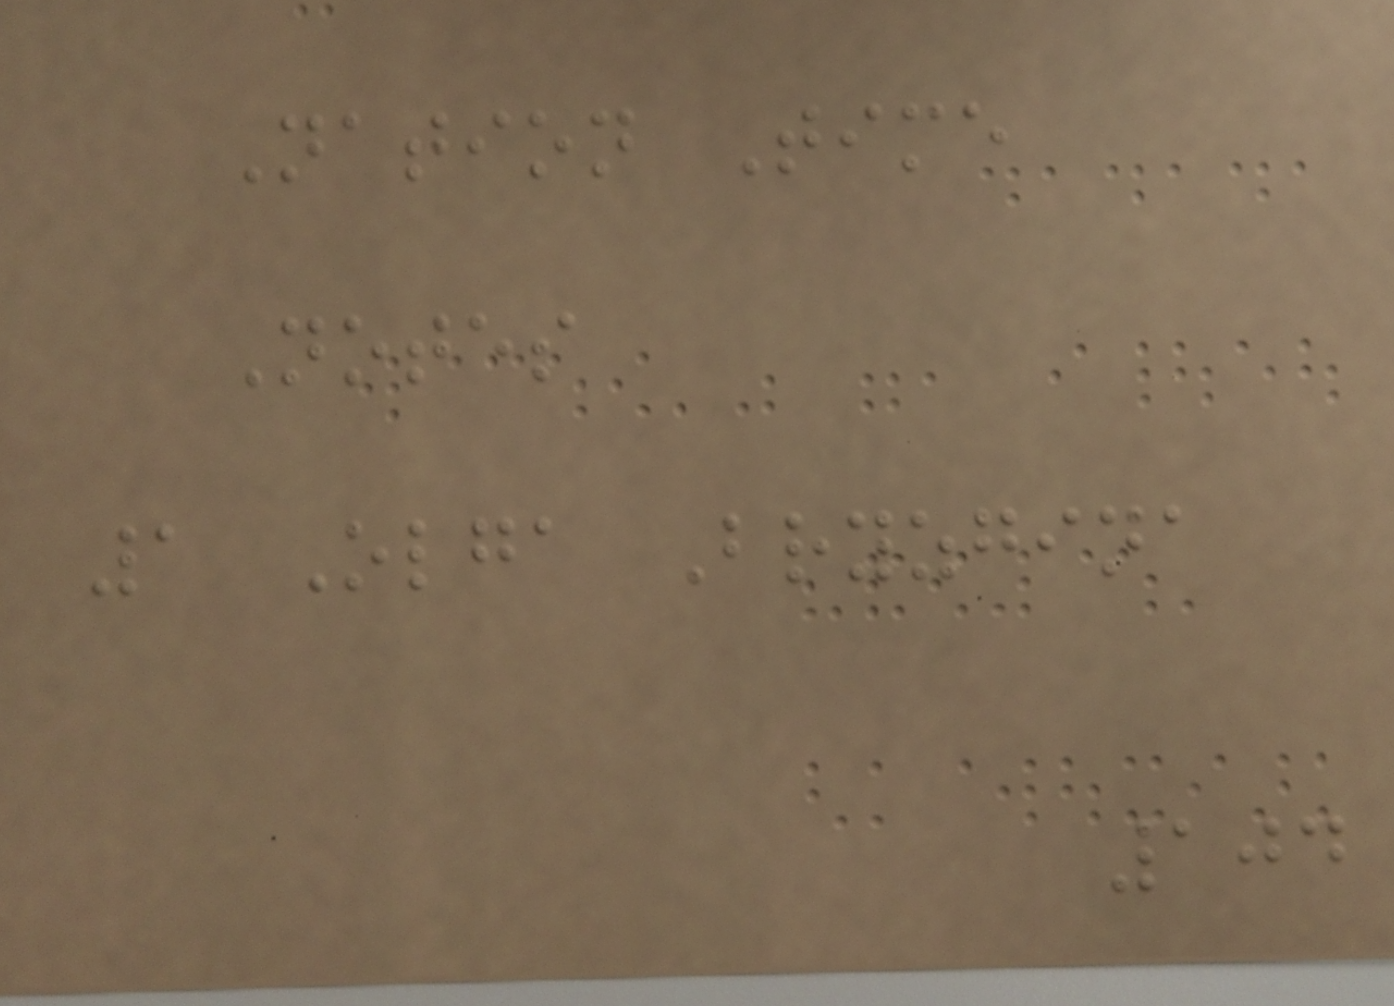Nation Time
Notes
1 Olga Bryzgina
104
